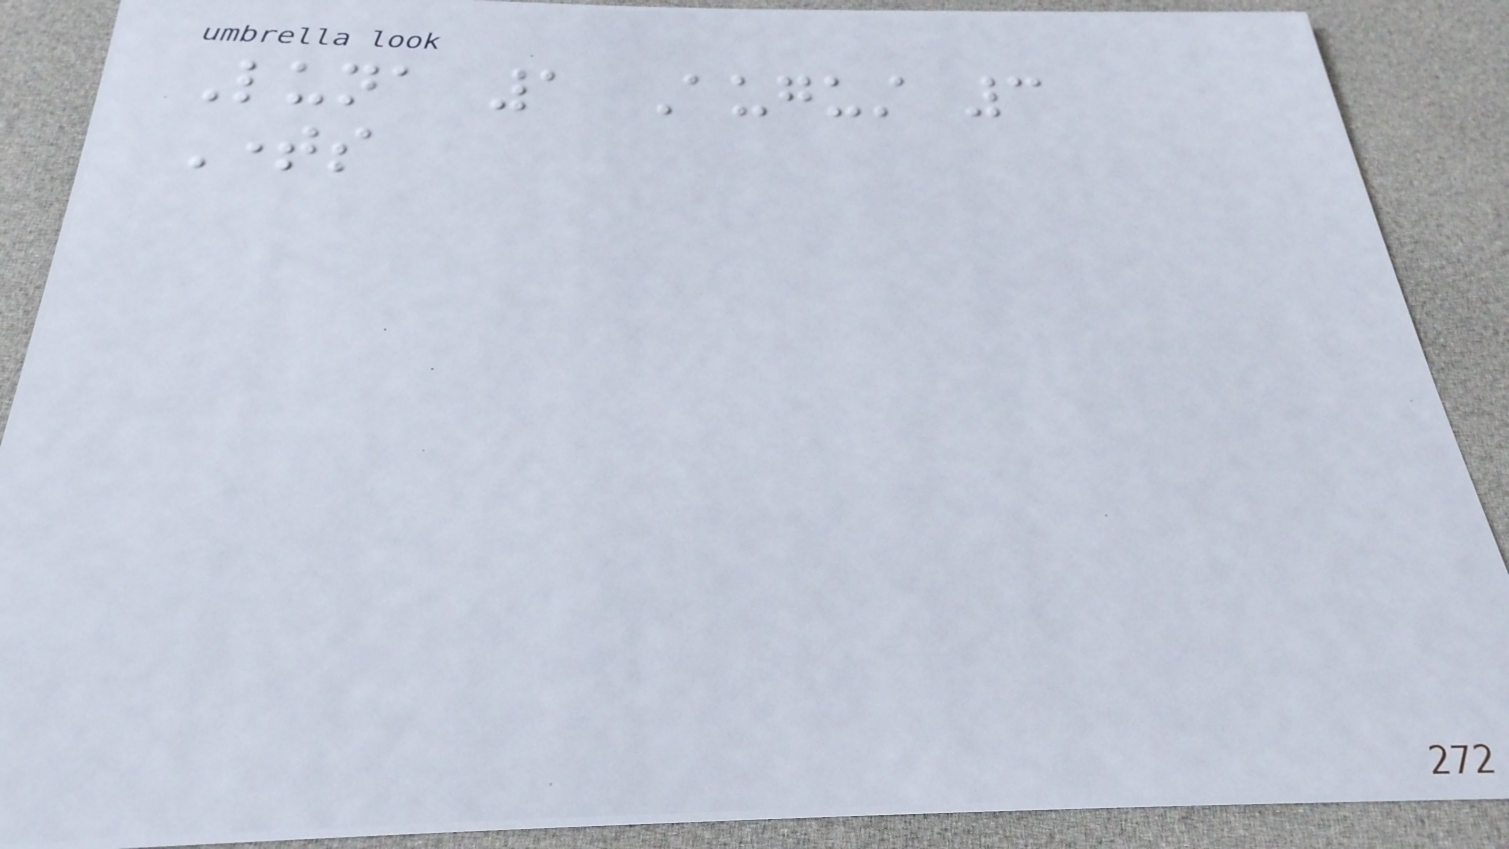Luna 1 August 3
Times
